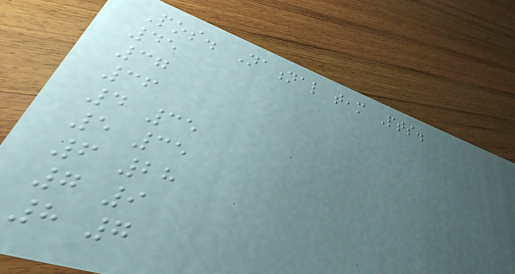Pos. National team Pts.
45
37
36
4 35
5 35
6 28
7 9
8 7
